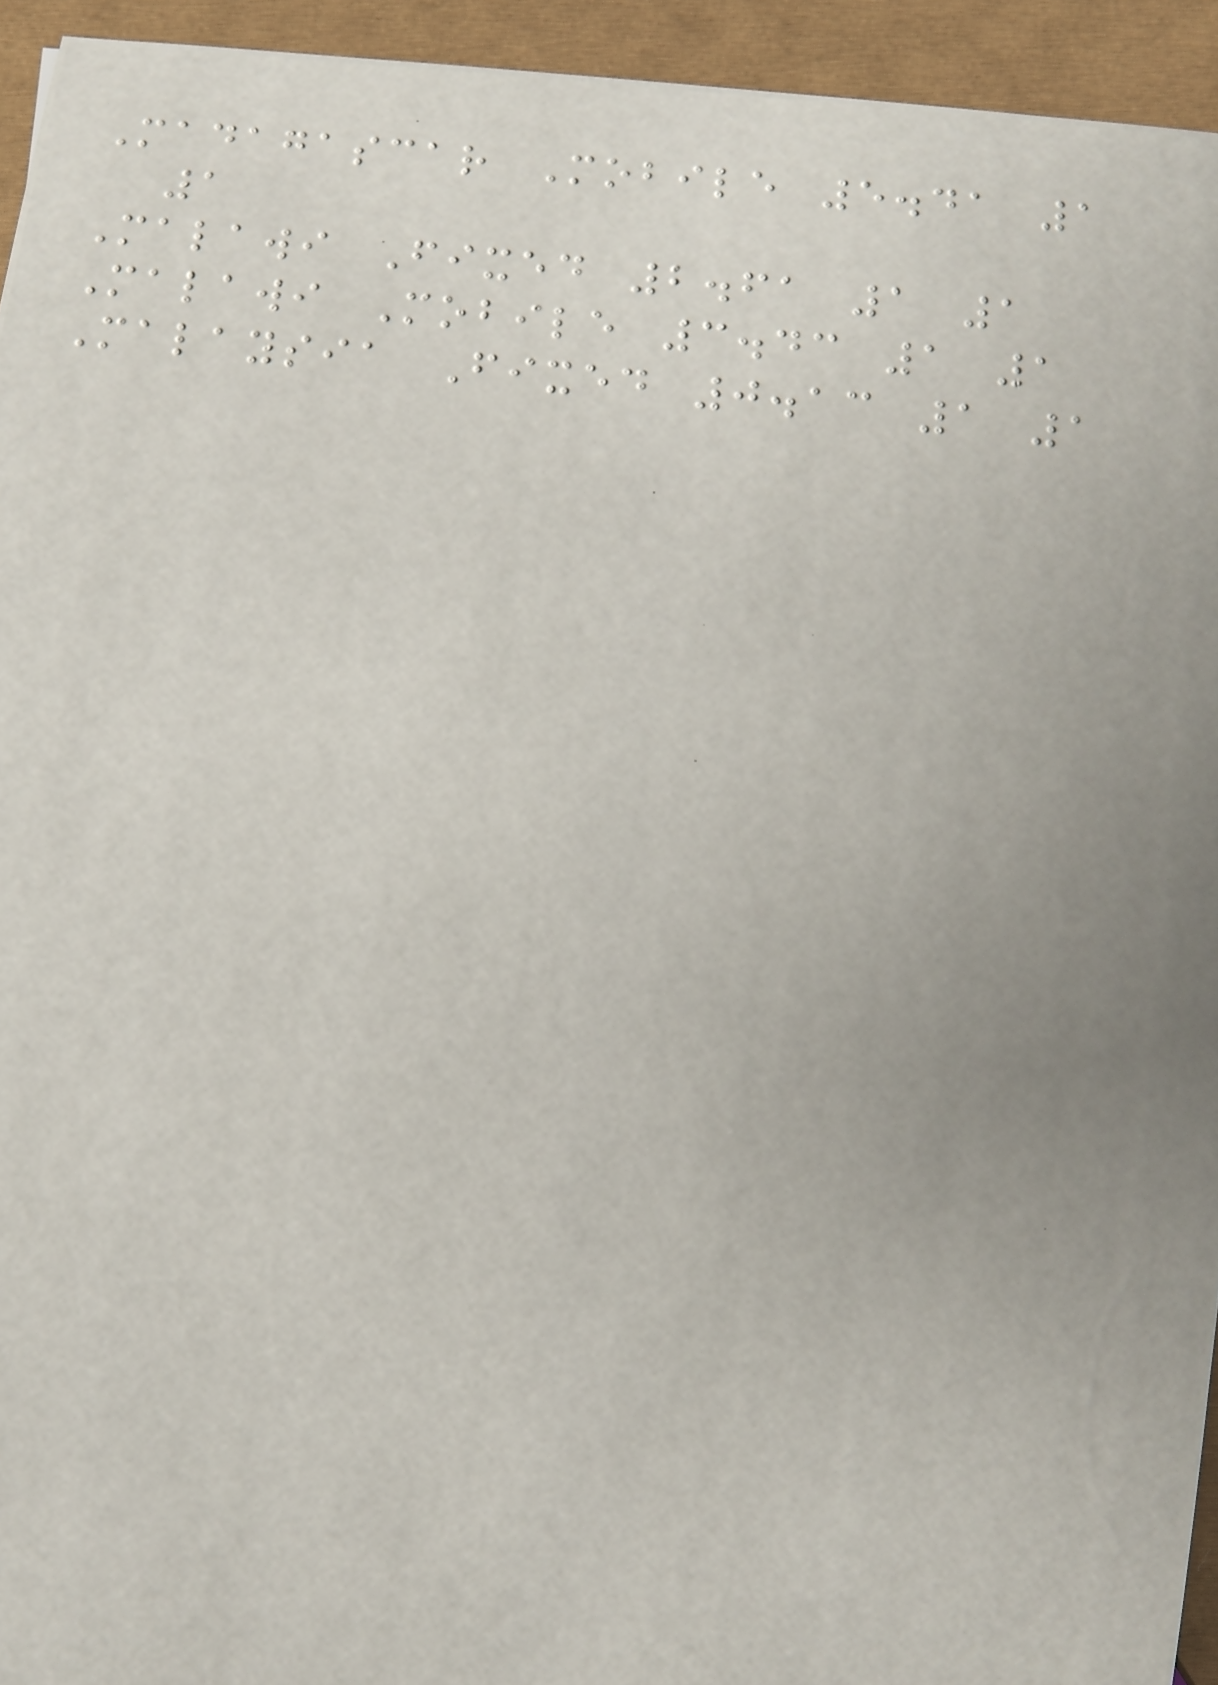Madagascar Mobile 5.41 1
1
Malawi Fixed 2.61 1 1
Malawi Mobile 3.43 1 1
Malaysia Fixed 0.13 1 1
